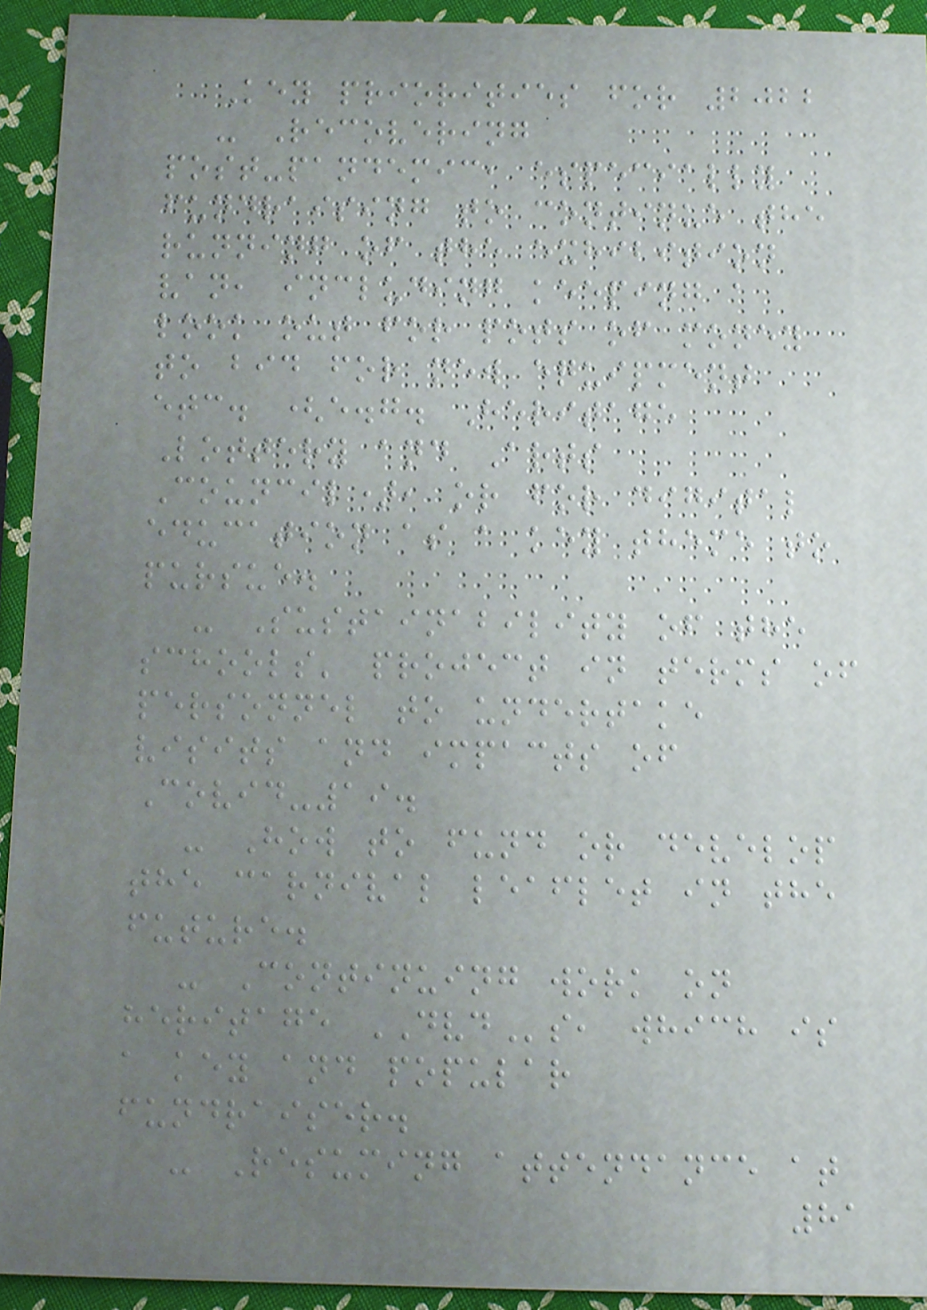Key priorities for 2022
- Recovering
post-pandemic, especially
fundraising to continue the
running of the exhibition
van, including keeping a
look out for pots of money
to bid for new equipment
etc. (e.g. Heritage
Lottery and Arts
Council), or for digital
education as a key theme to
pursue.
- Sustainability of the
schools' project in terms of
personnel to undertake
visits and impacts of
Covid-19.
- How to fund or develop
the carnival leaflet in the
future.
- Continuing work on
heritage DVDs, which is
a key and popular
fundraiser.
- Resuming attendance at
81
